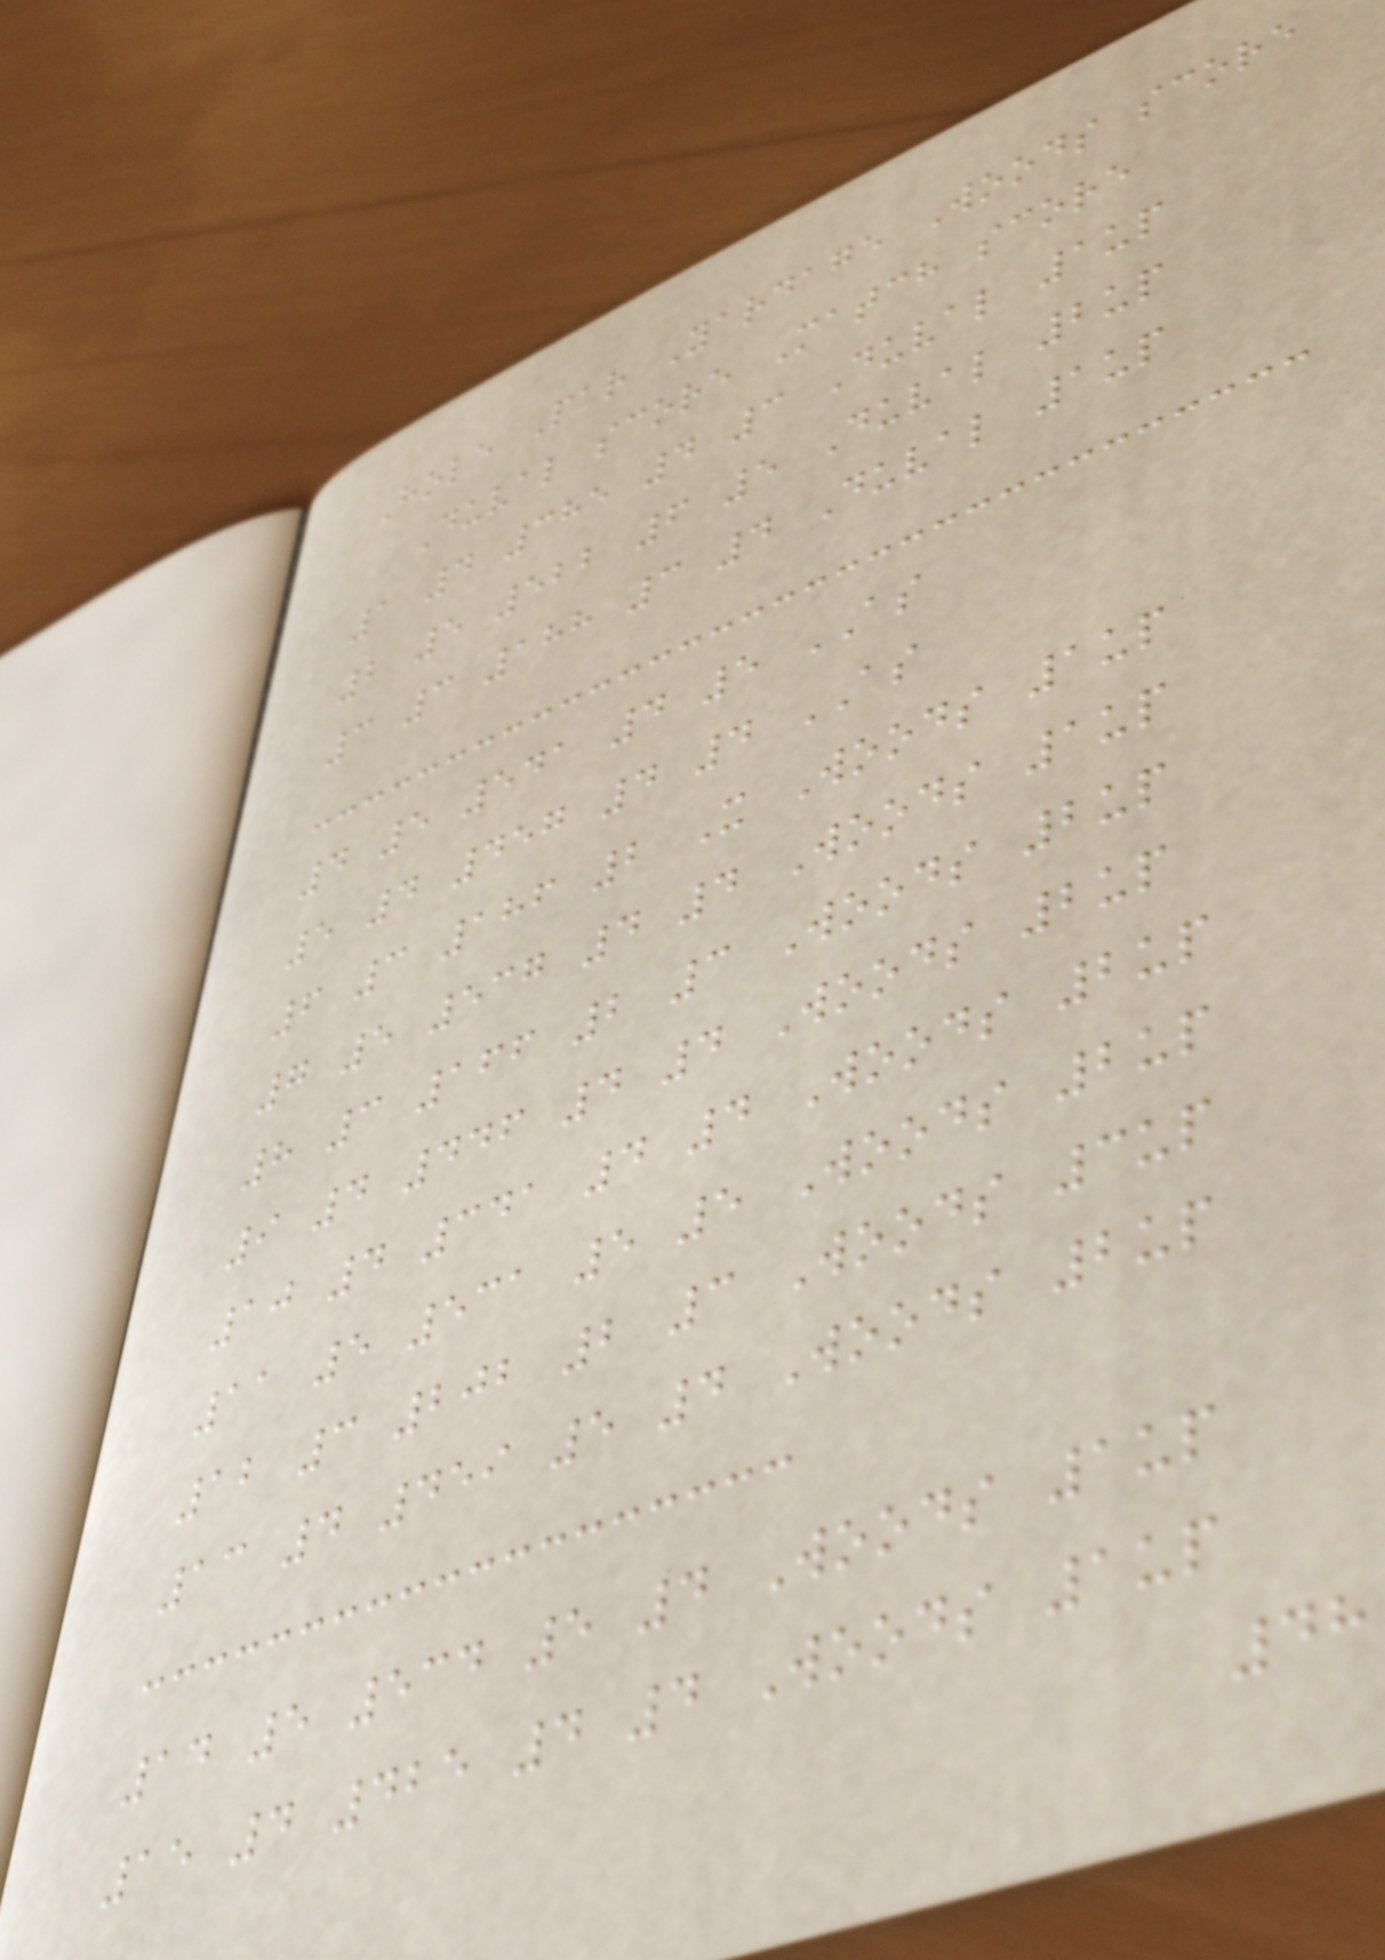Hole Par Yardage Woods score
Duval score Match score
1 4 385 4 3 Duval 1up
2 5 522 6 5 Duval 2up
3 3 188 3 4 Duval 1up
4 5 541 4 5 AS
5 4 457 4 4 AS
6 3 186 2 X Woods 1up
7 5 537 4 4 Woods 1up
8 3 166 2 3 Woods 2up
9 4 446 4 4 Woods 2up
10 4 341 4 4 Woods 2up
11 5 531 5 5 Woods 2up
12 3 202 2 3 Woods 3up
13 4 459 5 4 Woods 2up
14 5 534 5 4 Woods 1up
15 4 425 4 4 Woods 1up
48
